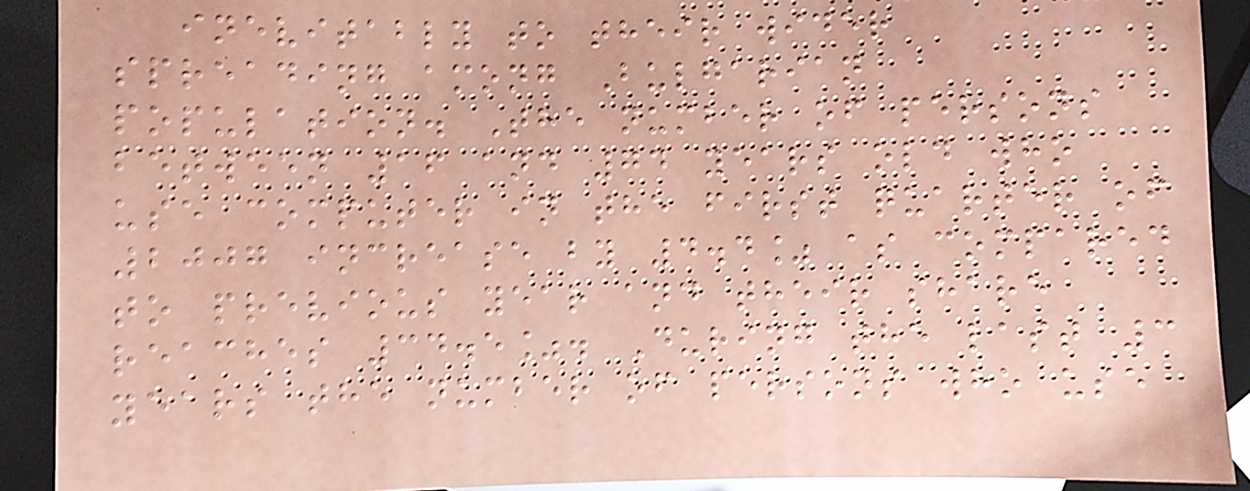inevitably to their wider
spreading among Bulgarian
population. The number of persons
between 16 and 74 years old who
use computer in the first quarter of
2007 increase by 4.4% as compared
to previous year and their share
reaches 34.5%. During the last 3
years the number of persons who use
